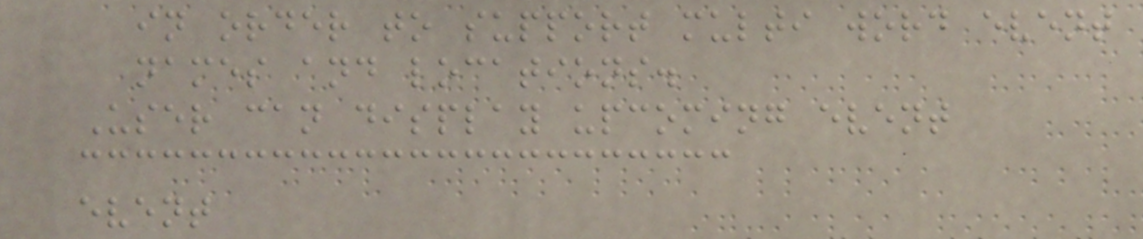in order to support multi word event
names and locations.
User can display upcoming event
event
